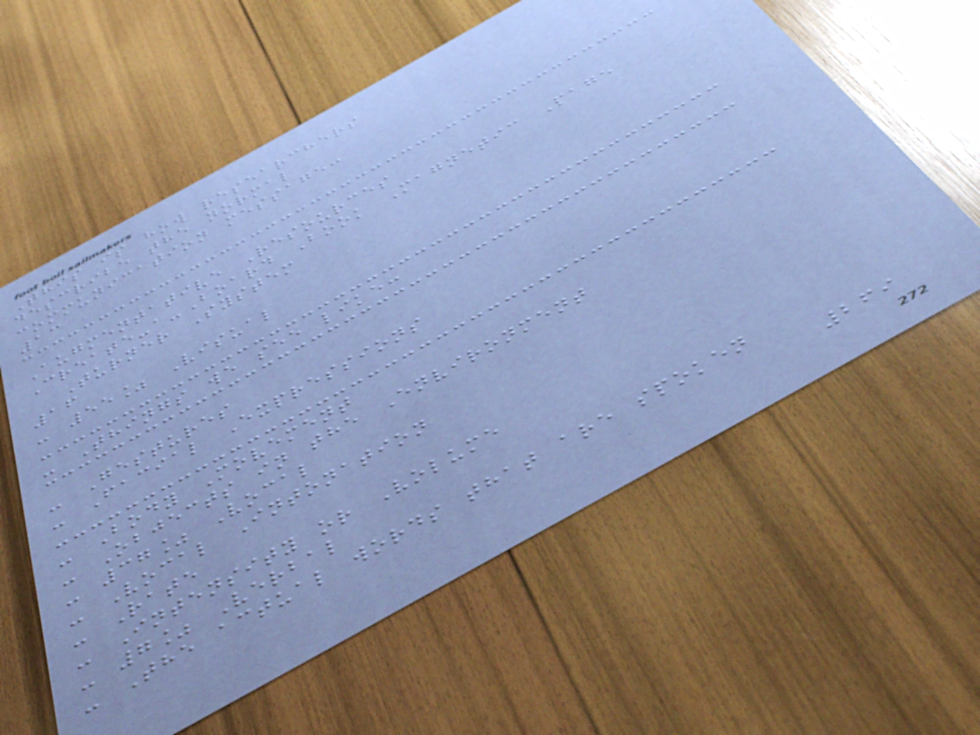This is how researchers
describe the normal
communication message:
13
Augmentative Resources
Create-a-Board Book Magnetic Page
Turner System
16
- 55% Visual
- Things we see like:
- Gestures
- Facial Expressions
- Body Movement
- Objects in the Environment
- 37% Vocal
- Vocal Intonation
- Rate
- Intensity or Volume
- 7% Verbal
- The actual words that are spoken
269
